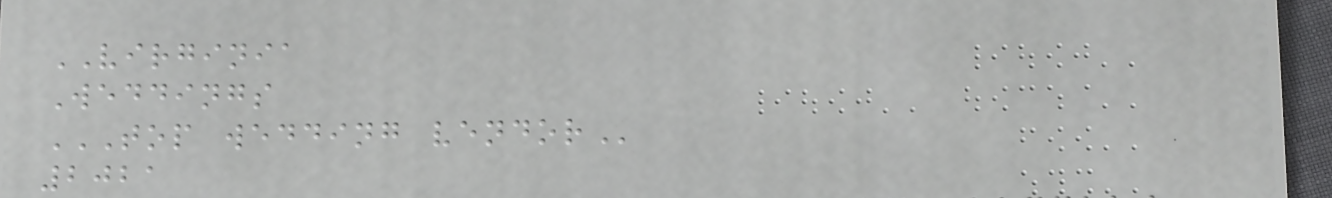VIRGINIA
Weddings
TOP WEDDING VENDOR
2021
